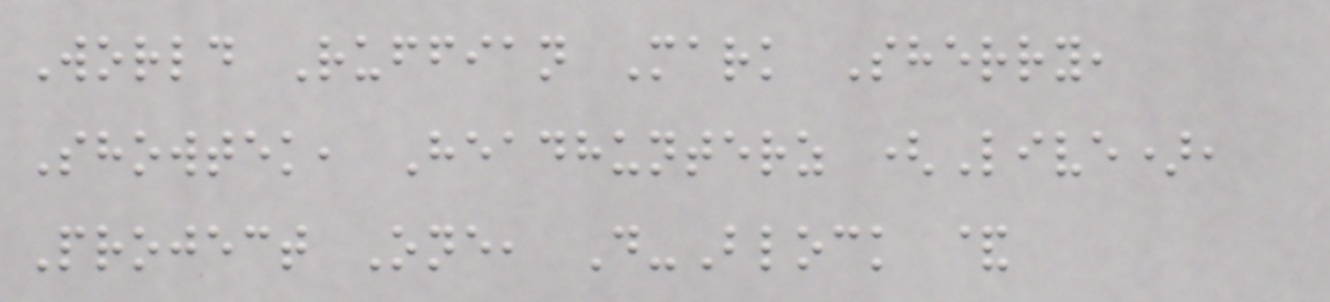World Ruffian Mark Sherry,
Showtek, Headhunterz (Live),
Project One, D-Block &
